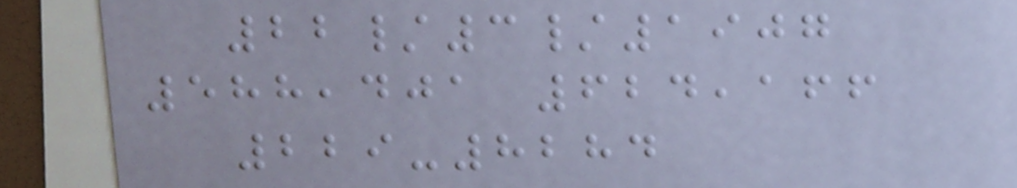22/3/1907
588,401 624,166
229-8284
